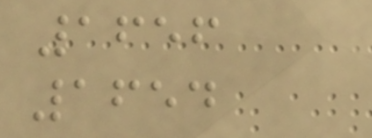1656
1654
